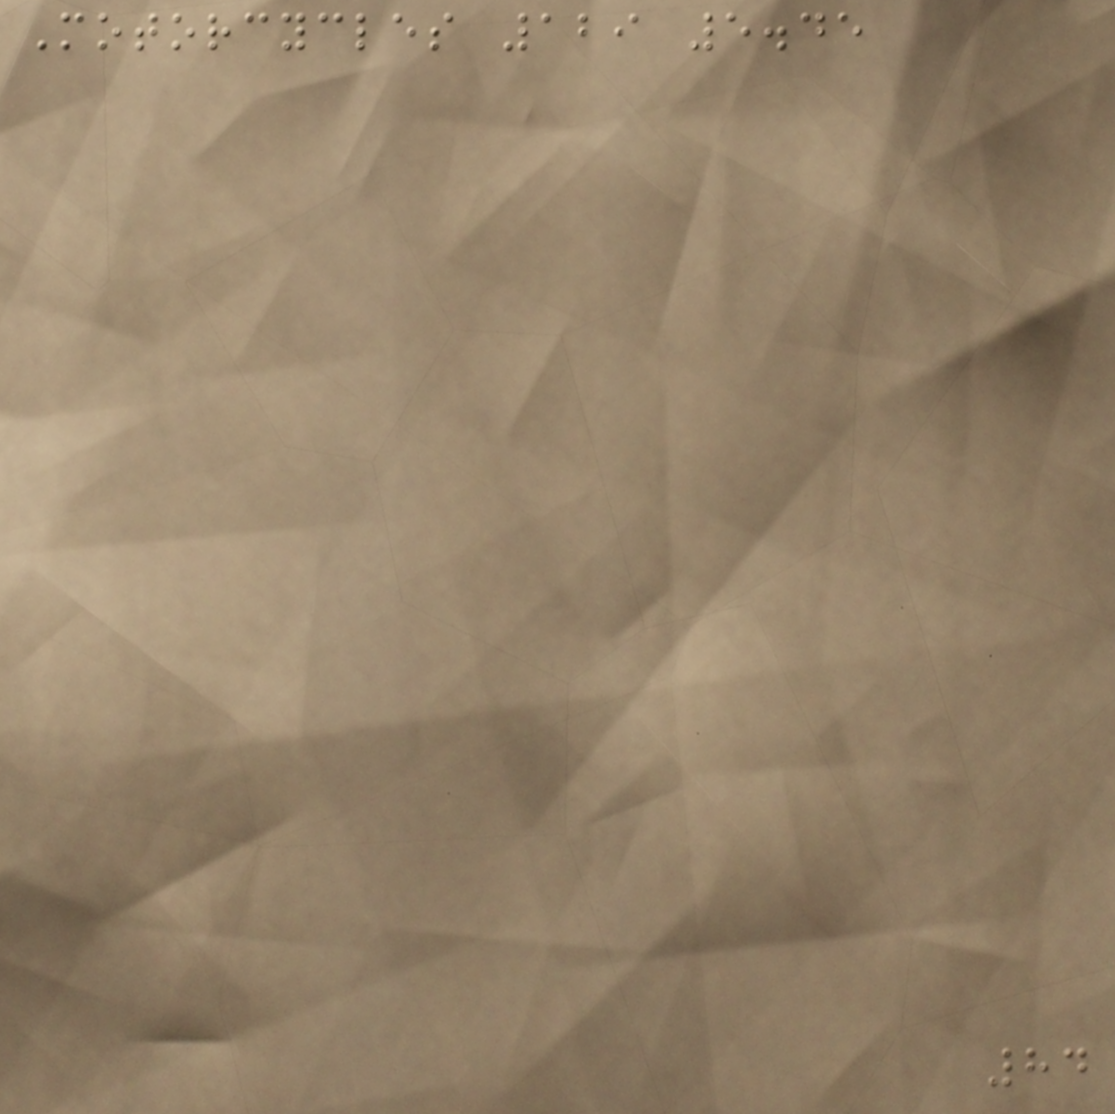Motorcycles 129 5.45
84
